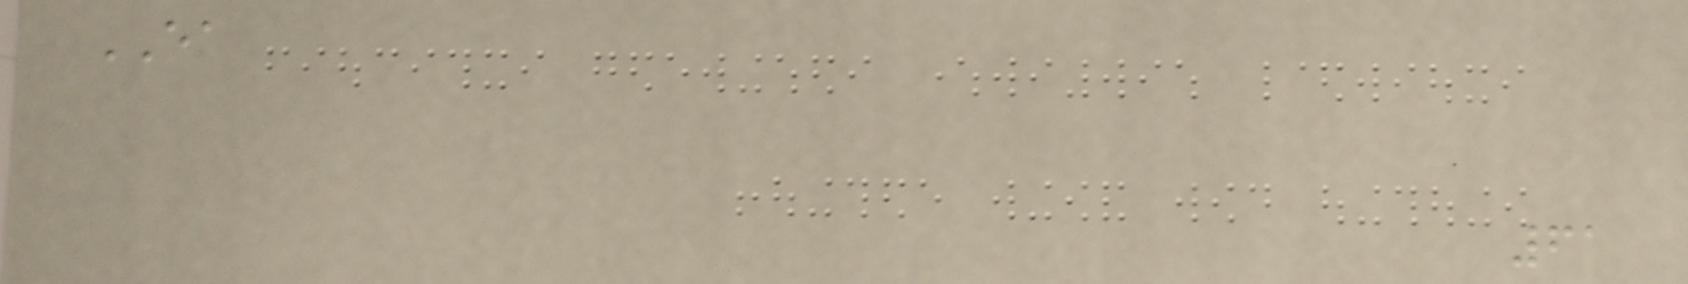EA
61
